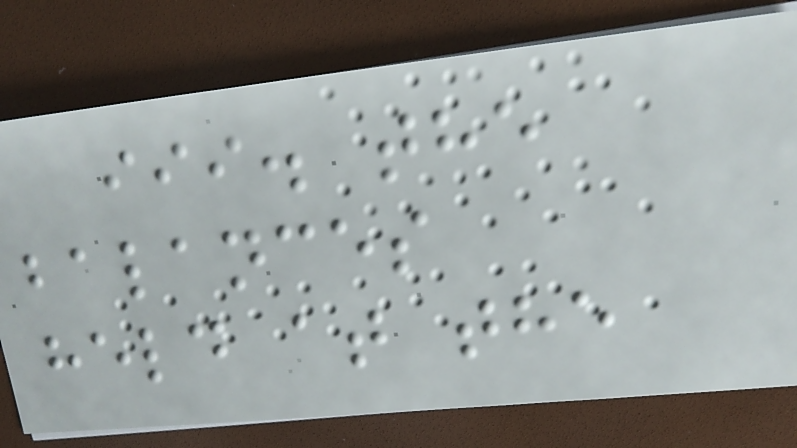iii. the
balances
held at the
